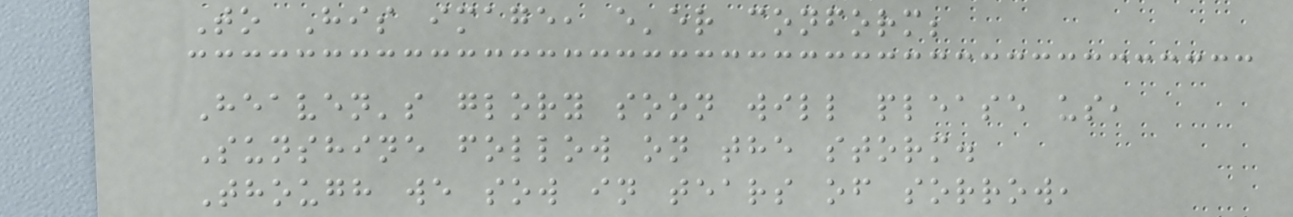To His image, e'er conform;
Heaven's glory soon will please us,
Sunshine follow on the storm.
Though we sow in tears of sorrow,
